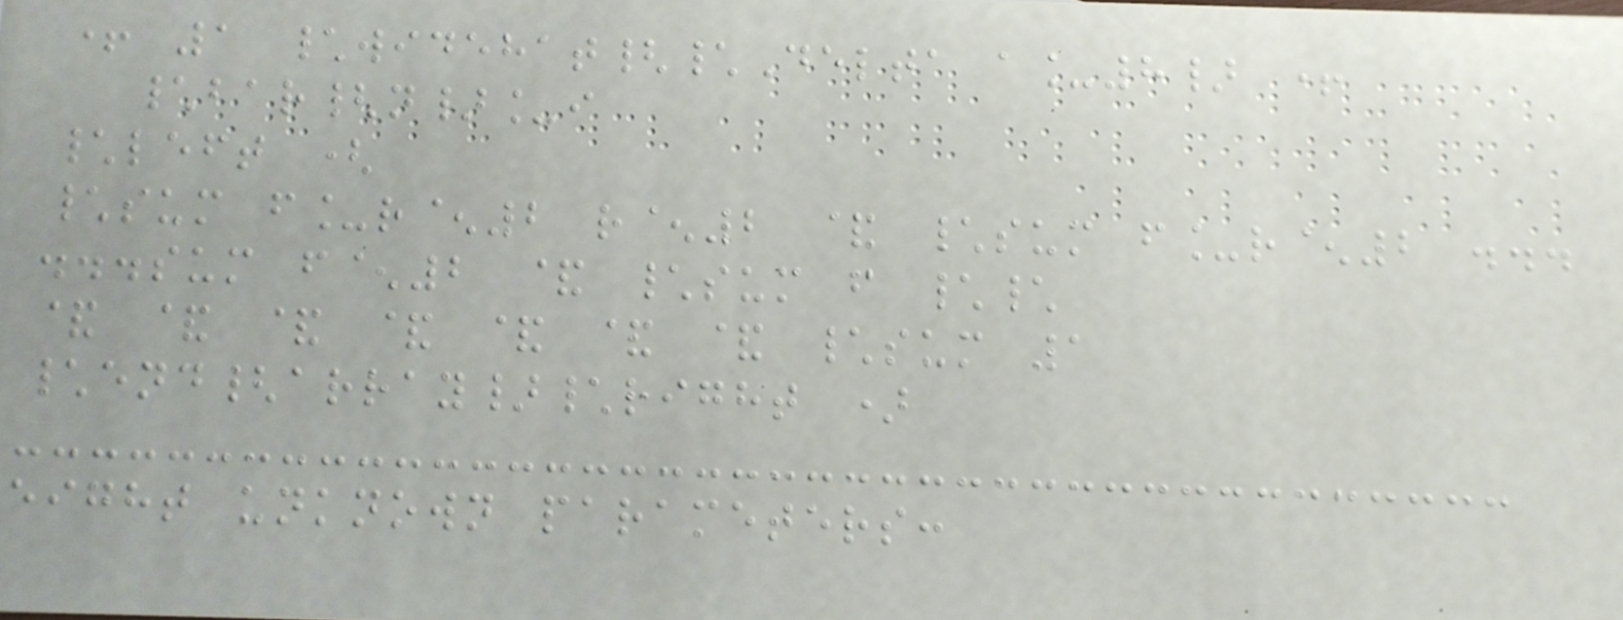+ 1 \widehat{\Delta a_8} +
\bar{n}_i
\left (
\sum f_r^2 r^2 & \sum f_r^2 ...
...sum f^2 & \sum f \\
& & & & & & & \sum 1
\end{array}\right )
eight unknown parameters:
